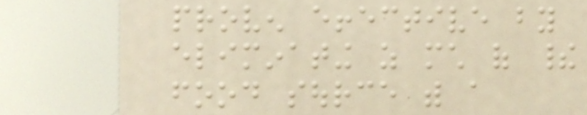proven effective by
eliminating as much of their
food source with a
